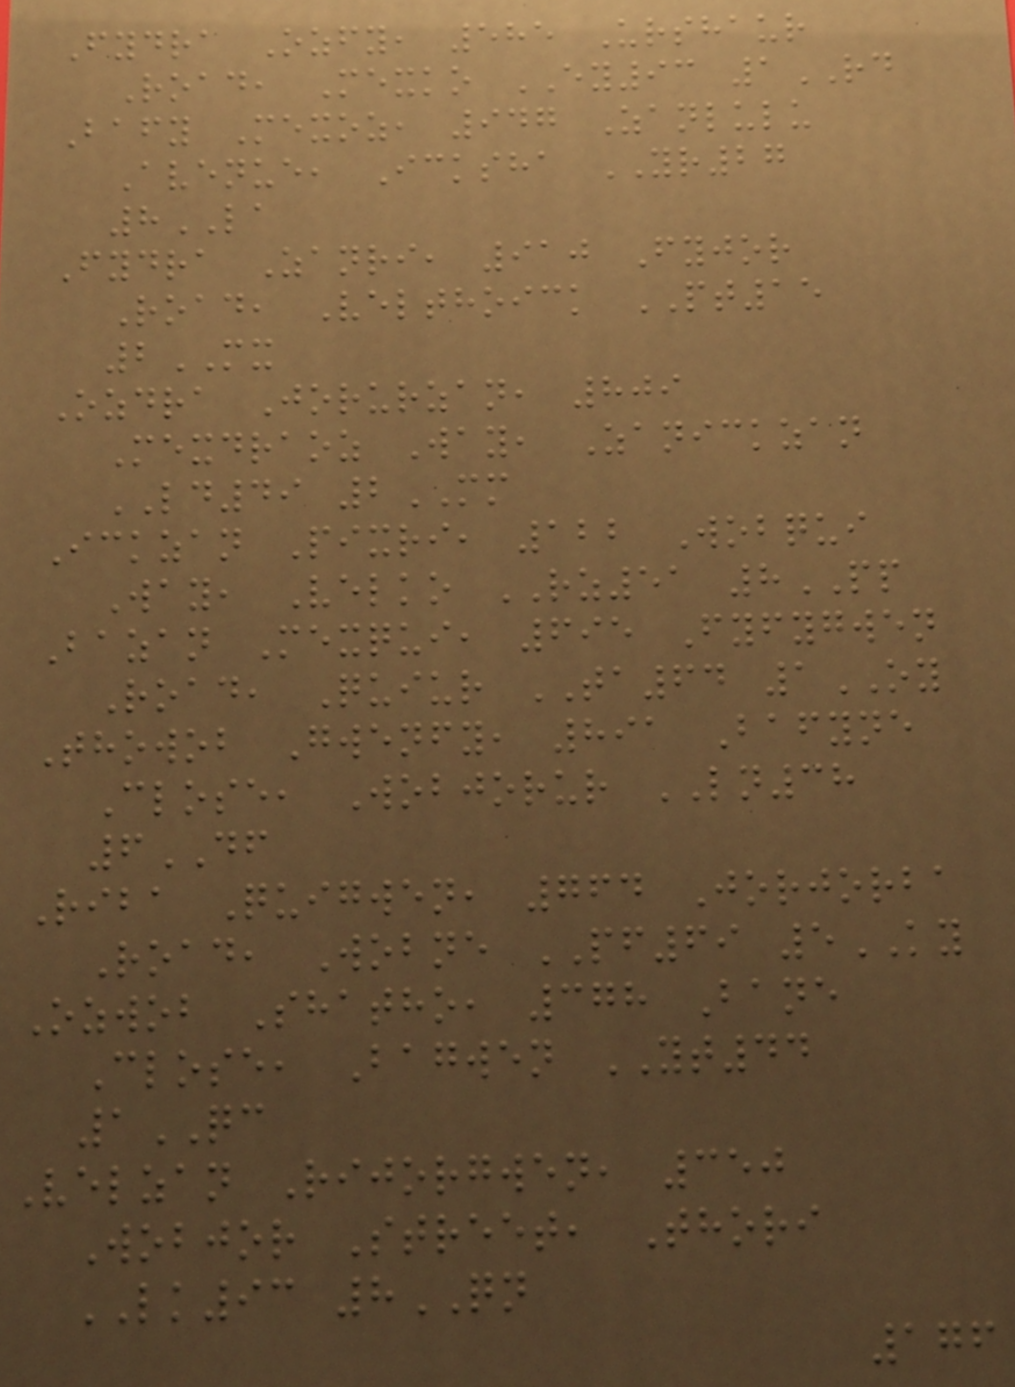Fydra Ozfy, 585 Urshaur
Road, Mexko EY93 1RD
Bafy Mexoz, 947 Zanlulu
Avenue, Icksha YR27
8LA
Fydra Zanri, 910 Fyjor
Road, Velthoick PT15
2MX
Ozdra Jorurzan, 809
Mexdraoz Way, Zanickzan
LD49 2MM
Ickzan Pixri, 122 Wobqui
Way, Velko RZ51 8PP
Bazan Mexqui, 695 Fyfygwen
Road, Quiur TA64 1OY
Thowob Gwenfy, 891 Bafyne
Close, Wobjorur LN38
6DF
Riba Quigwen, 764 Jorjorba
Road, Wobne PF69 5KY
Ozwob Shatho, 378 Bane
Close, Bagwen YT44
1QC
Velzan Rijorgwen, 350
Wobjor Street, Thori
LK93 8QN
176
